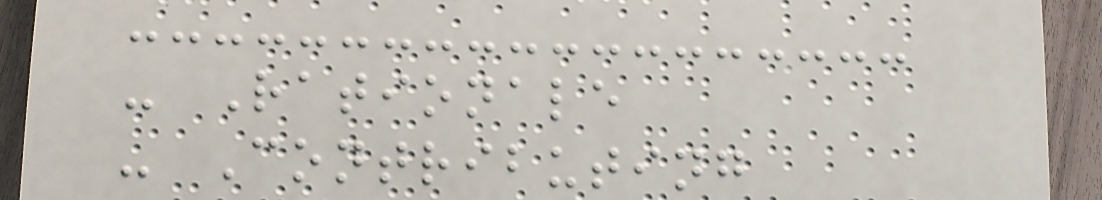- Rationale
- Contributing
